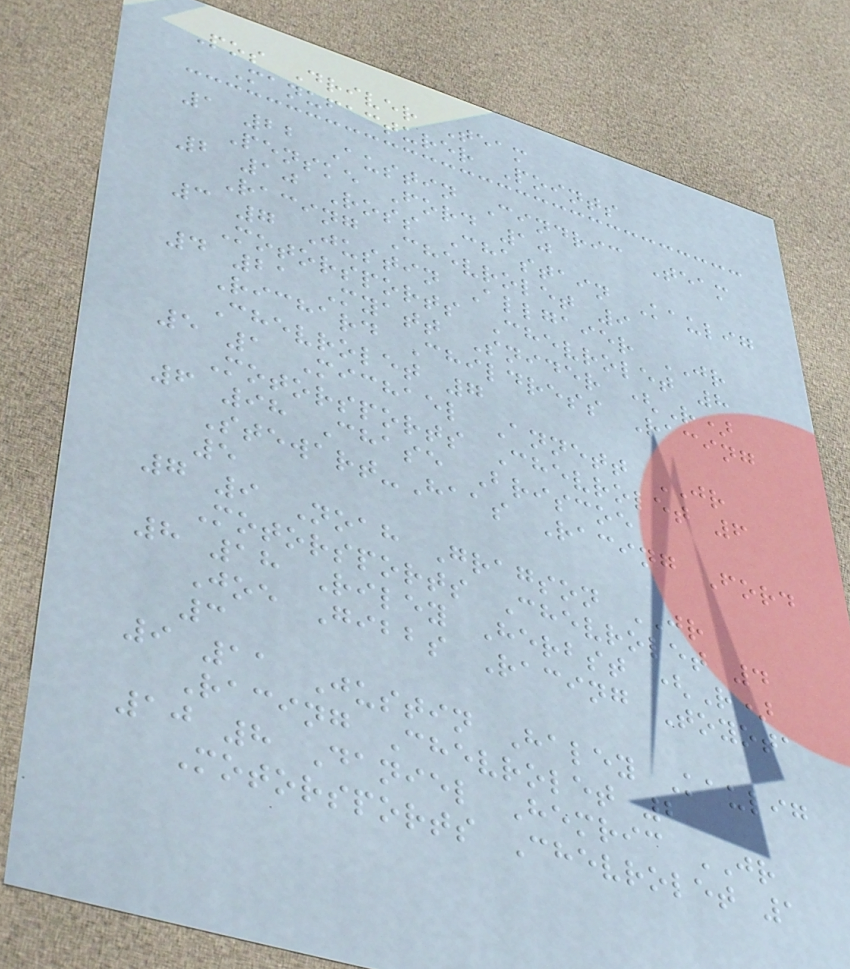Pos Driver Team
Manufacturer Points
1 22 Austin Cindric Team
Penske Ford 10
2 10 Ross Chastain Kaulig
Racing Chevrolet 9
3 7 Justin Allgaier JR
Motorsports Chevrolet 8
4 21 Myatt Snider (R)
Richard Childress Racing
Chevrolet 7
5 1 Michael Annett JR
Motorsports Chevrolet 6
6 98 Chase Briscoe
Stewart-Haas Racing Ford
5
7 9 Noah Gragson JR
Motorsports Chevrolet 4
8 18 Riley Herbst (R)
Joe Gibbs Racing Toyota
3
9 11 Justin Haley Kaulig
Racing Chevrolet 2
10 8 Daniel Hemric JR
Motorsports Chevrolet 1
